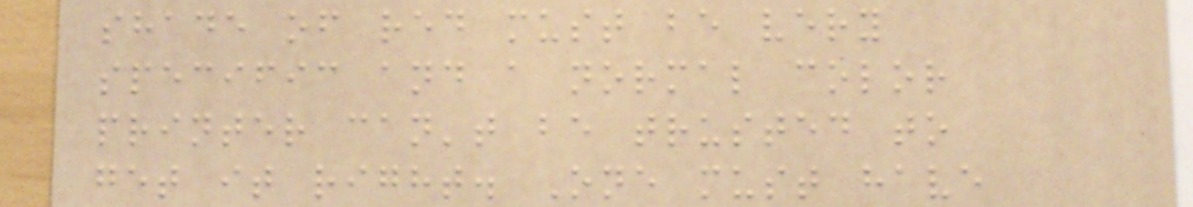shade of red must be very
specific and a normal color
printer can't be trusted to
get it right. One must have
